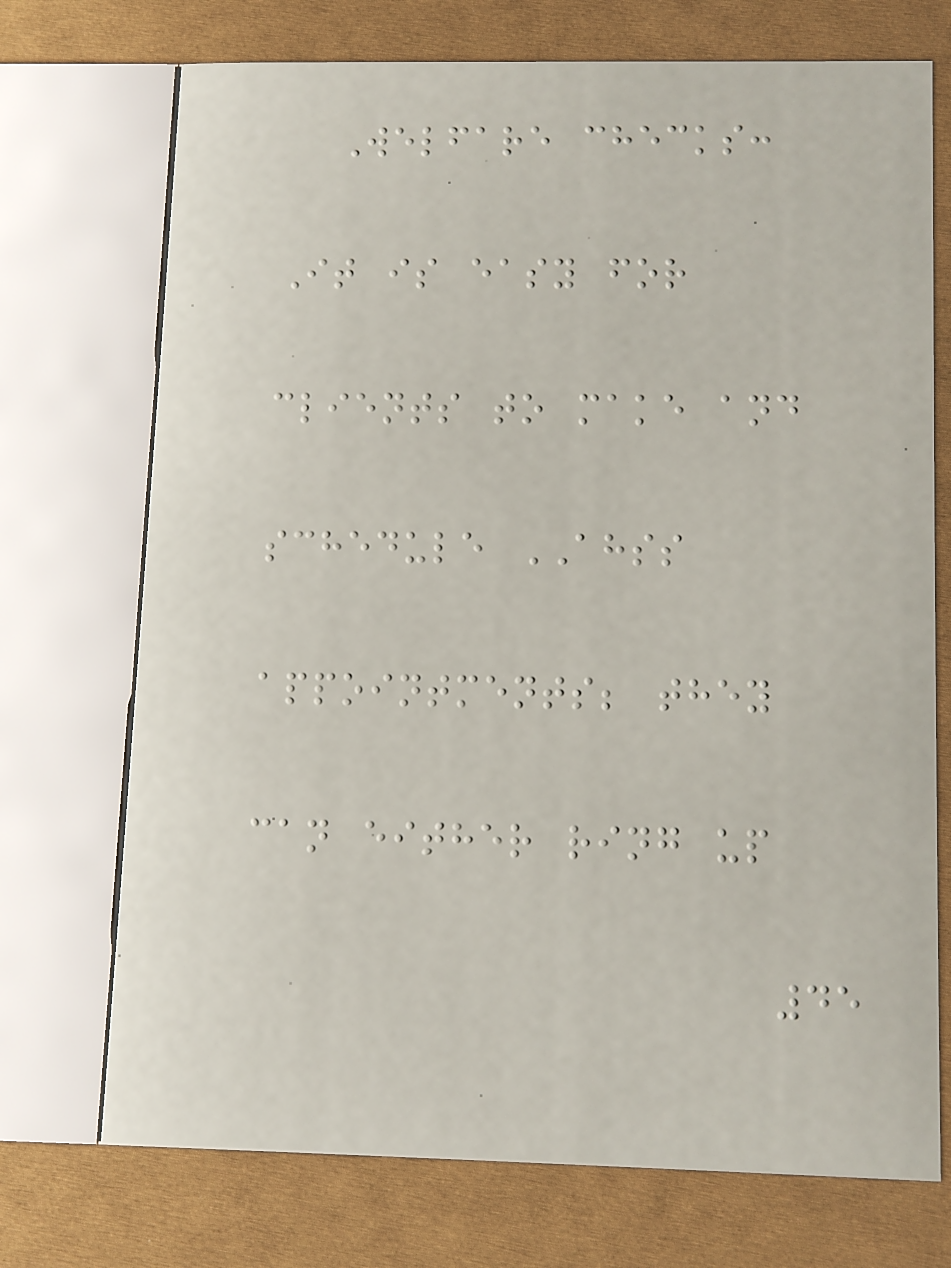Welfare checks:
It is easy for
clients to make and
schedule AHSS
appointments; they
can either ring up
45
